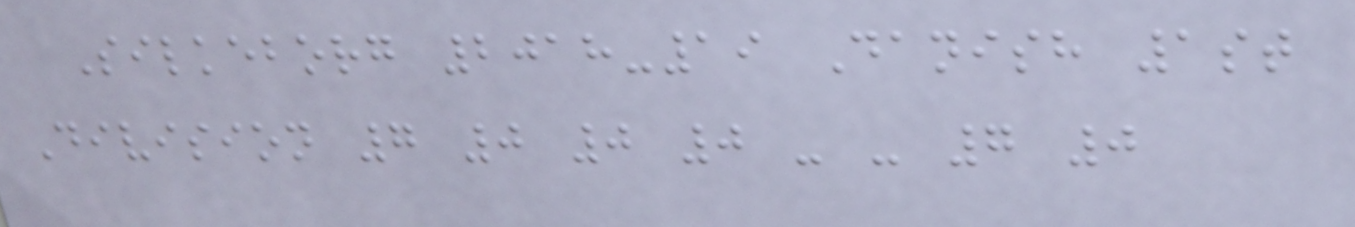Silkeborg 2018-19 Danish 1st
Division 7 0 0 0 - - 7 0
